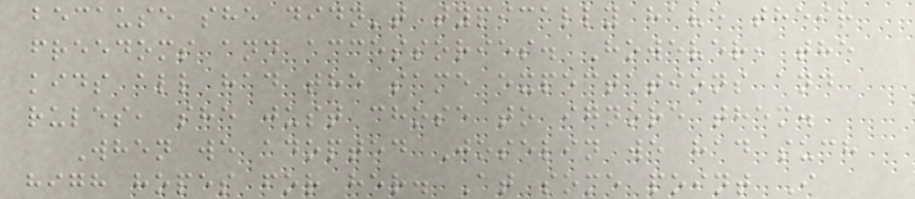because she didn't typically have their
freedoms and accessories. However, the
kids all had the same expectations and
rules, she just chose to ignore them.
When we adopted Joselin we had such
high hopes for her. At some point I
